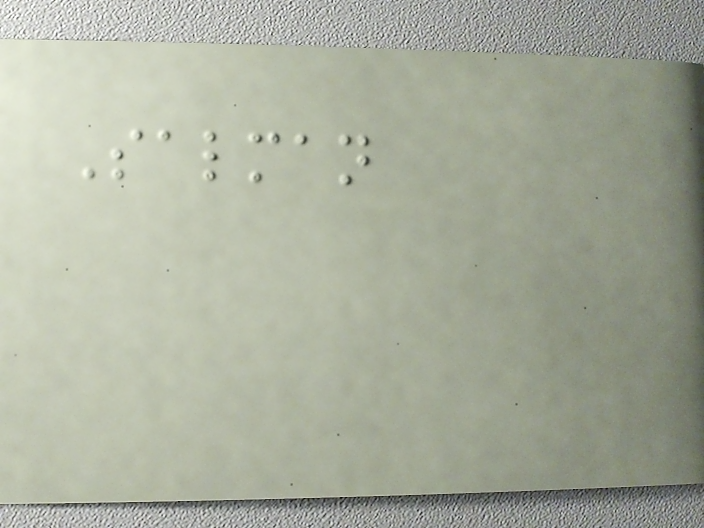Salman
